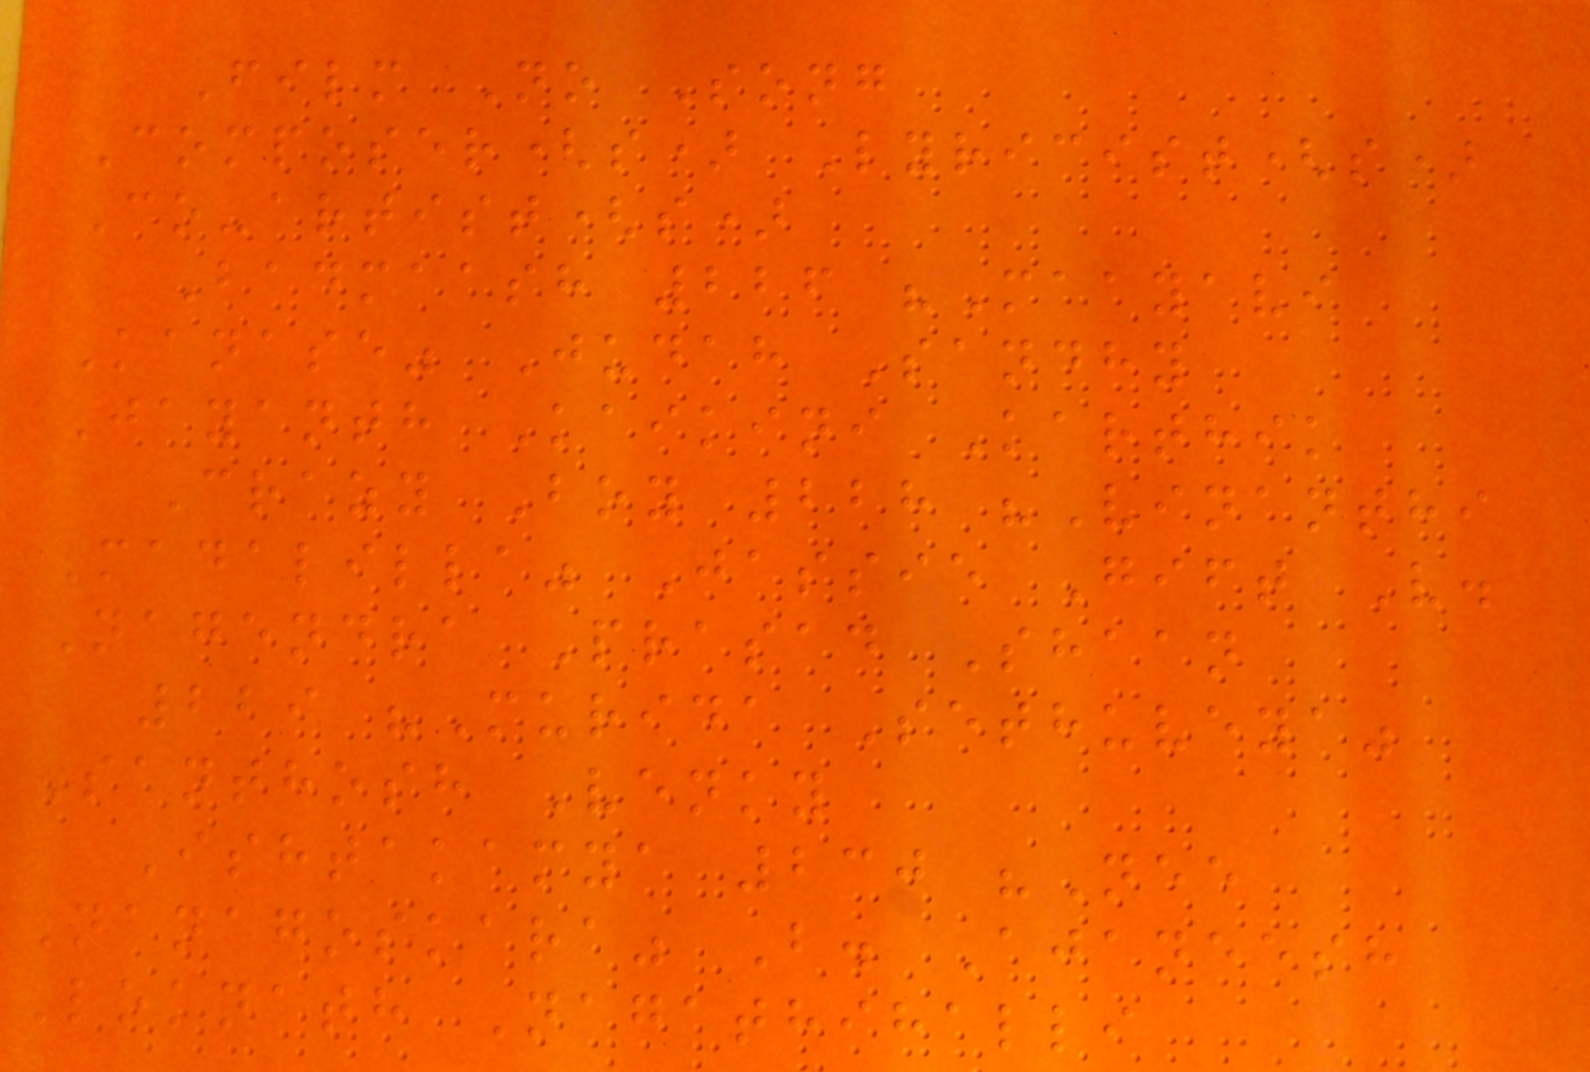Film No Song
Composer(s) Lyricist(s)
Co-artist(s)
Badmaash 226 "Maayavi
Kanase" Judah Sandhy
Jayanth Kaikini Karthik
Crazy Boy 228 "Vinanthi
Madalilla" Jassie Gift V.
Nagendra Prasad Shaan
229 "Murida Sethuveya"
Santhosh Venky
Ishtakamya 230 "Nee
Nanagoskara" B. Ajaneesh
Loknath Nagathihalli
